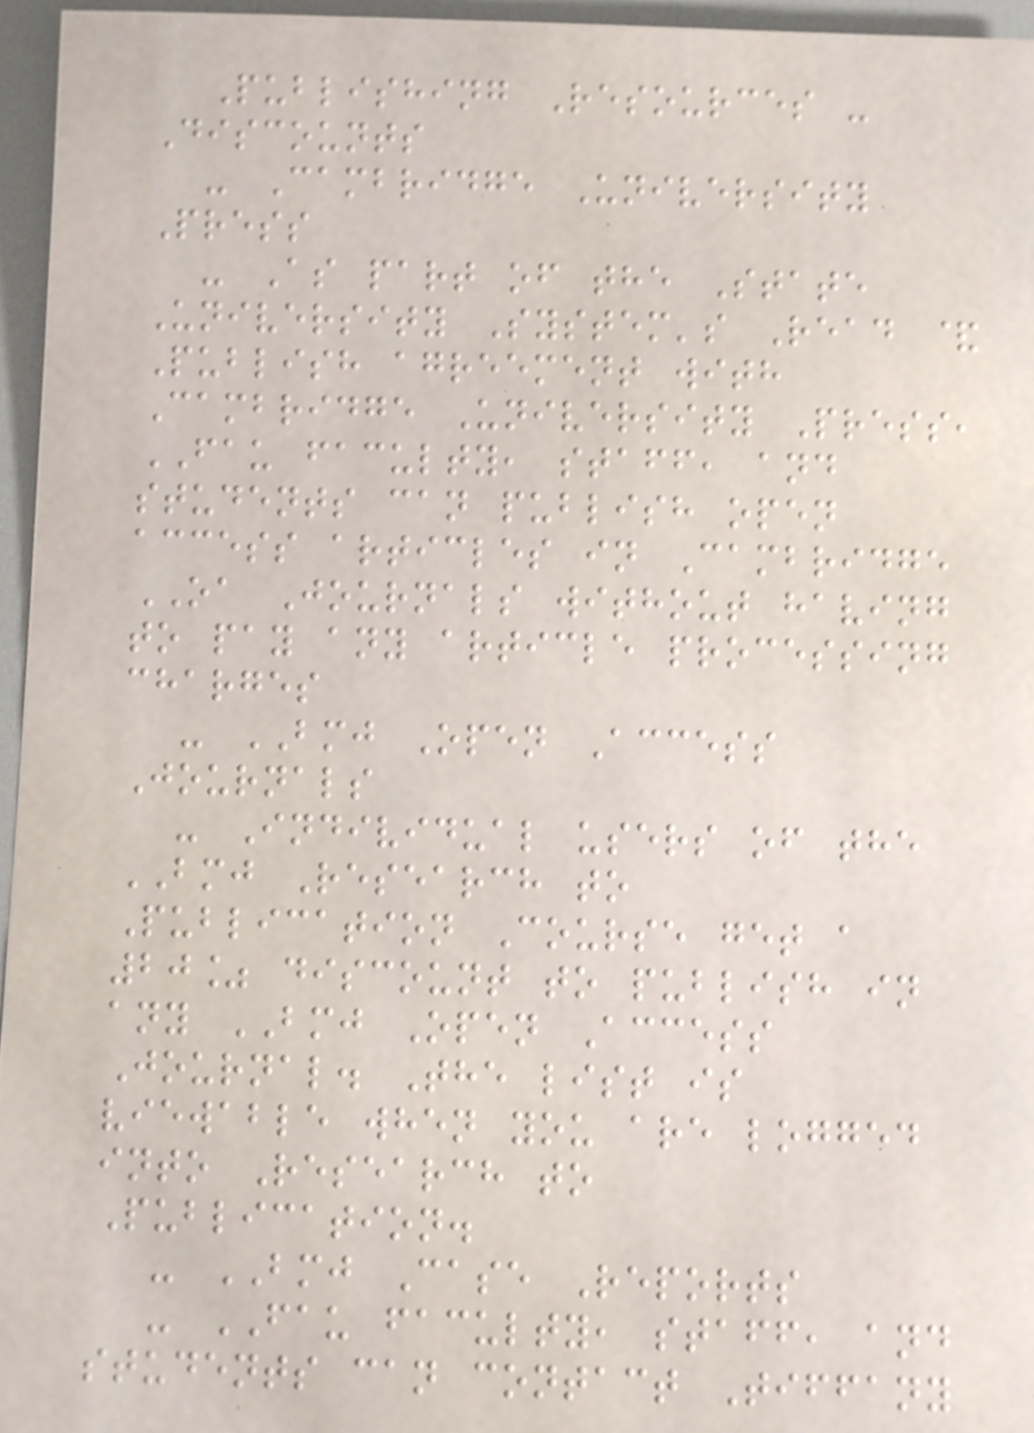Publishing Resources -
Discounts
- Cambridge University
Press
- As part of the State
University System's Read &
Publish agreement with
Cambridge University Press,
FAU faculty, staff, and
students can publish open
access articles in Cambridge
OA Journals without having
to pay any article processing
charges
- BMJ Open Access
Journals
- Individual users of the
BMJ Research to
Publication Course get a
20% discount to publish in
any BMJ Open Access
Journal. The list is
viewable when you are logged
into Research to
Publication.
- BMJ Case Reports
- FAU faculty, staff, and
students can contact Tiffany
